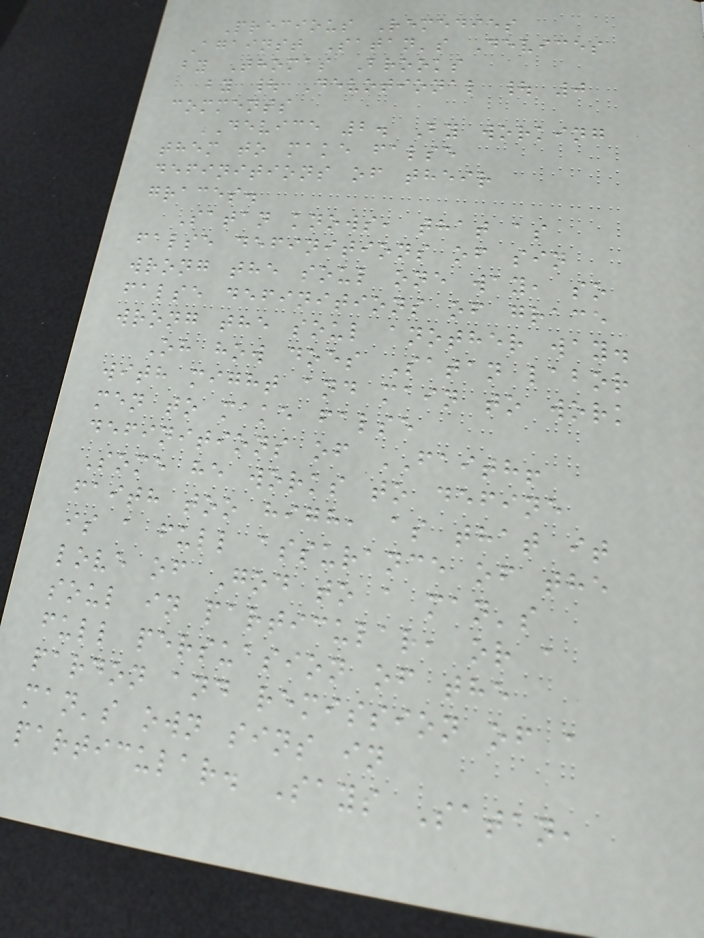Precious Remedies
Against Satan's Devices
by Thomas Brooks
by | Devotional | 0
comments
DEVICE 2. By working
them to make false
definitions of their
graces.
Satan knows, that as
false definitions of sin
wrong the soul one way, so
false definitions of grace
wrong the soul another way.
Oh how does Satan labor
with might and main to work
men to make false
definitions of FAITH!
Some he works to define
faith too high, as that it
is a full assurance of the
love of God to a man's
soul in particular, or a
full persuasion of the
pardon and remission of a
man's own sins in
particular. Says Satan,
